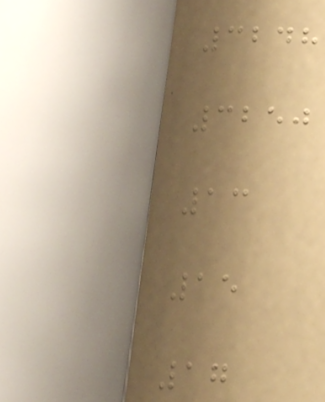3248
3250
13
15
17
